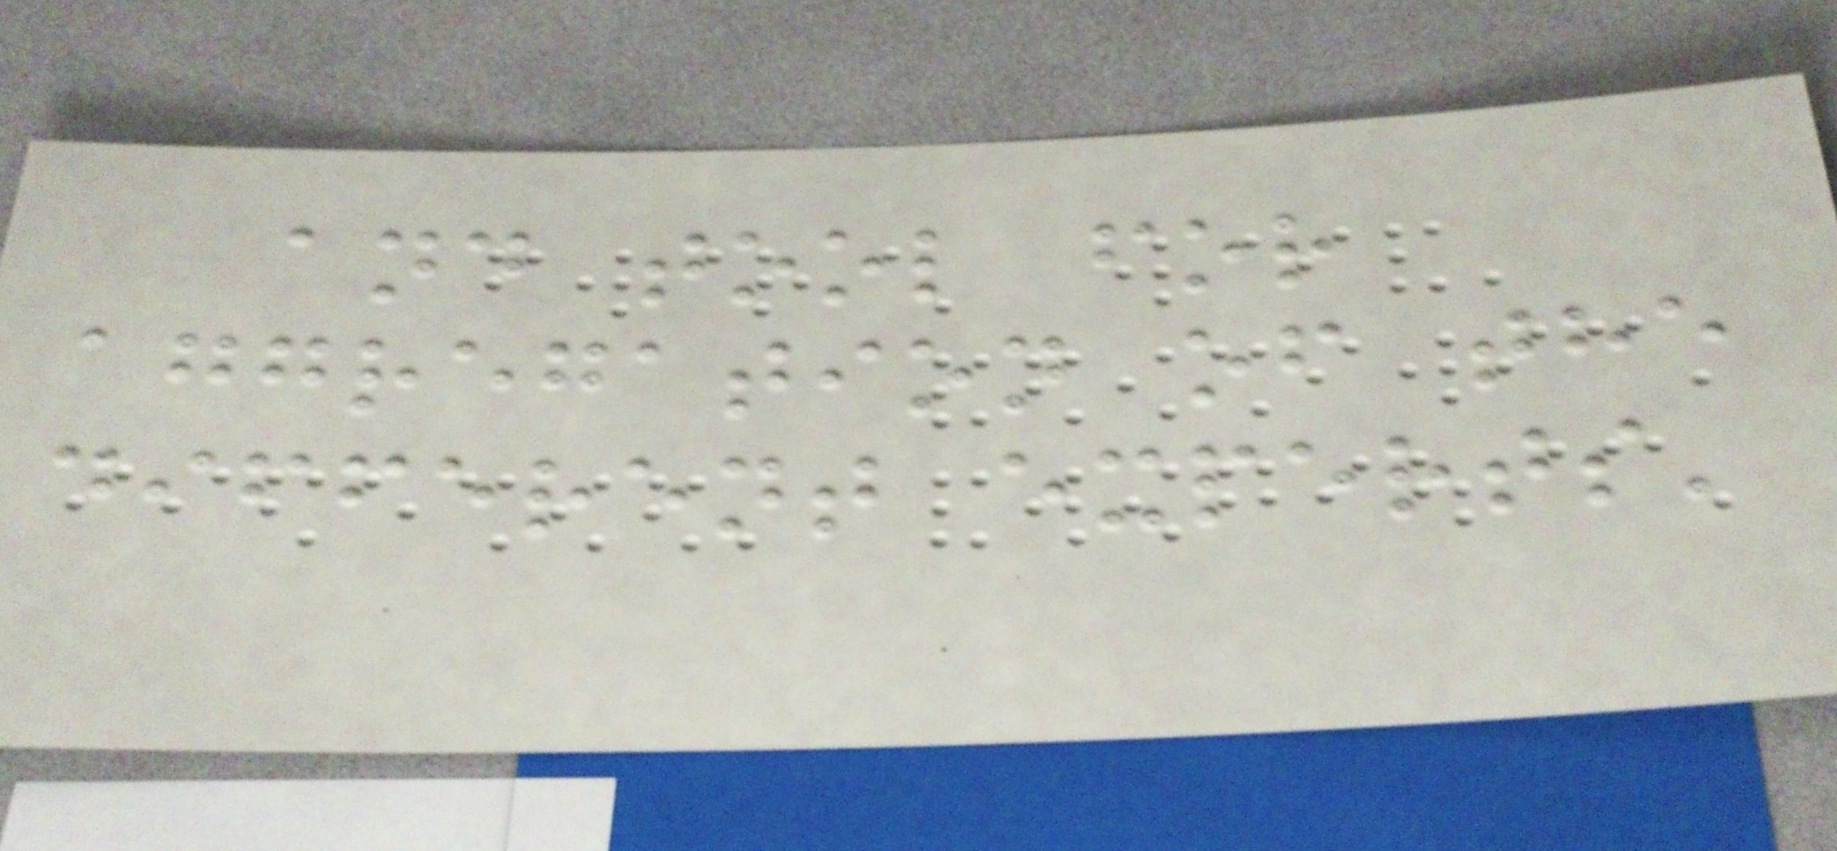and tool for
aggregation of the
different experts'
